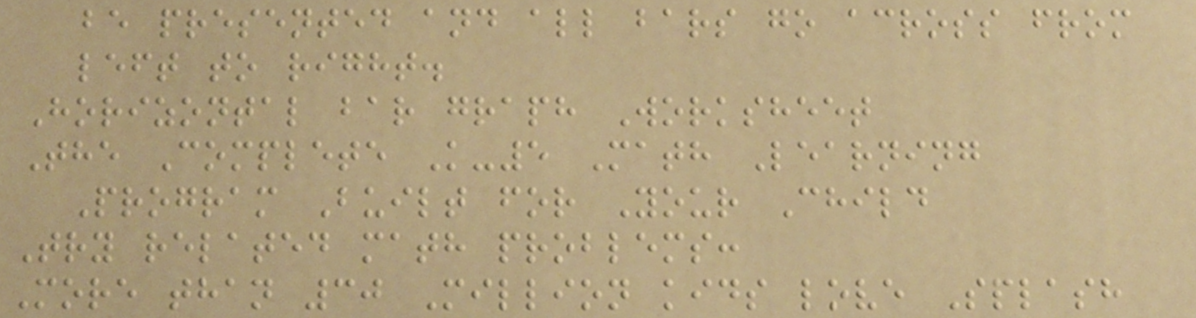be presented and all bars go across from
left to right.
Horizontal bar graph Worksheet
The Complete K-5 Math Learning
Program Built for Your Child
Try related math problems:
More than 30 Million kids love Splash
